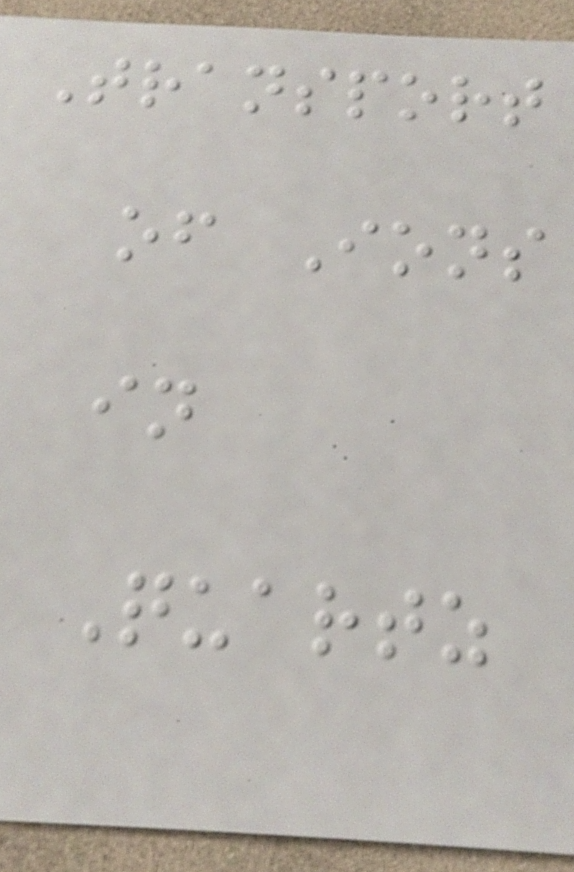Transport
of Ions
in
Quartz
